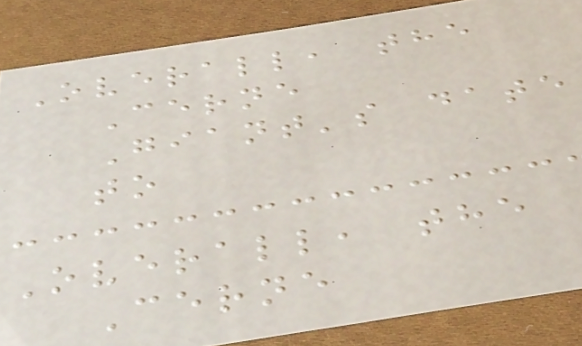Overall, the
Cerne
Giant's date
to
Overall, the
Cerne
